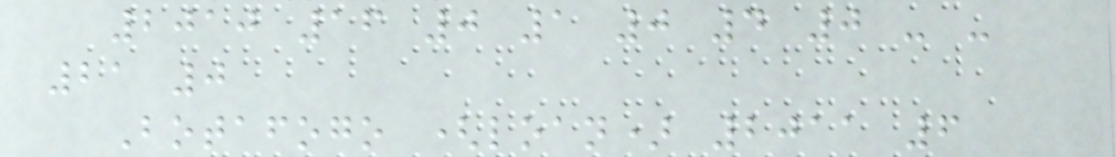2010 16 0 1 0 4 0 - -
21 0
Botafogo (loan) 2011 6
